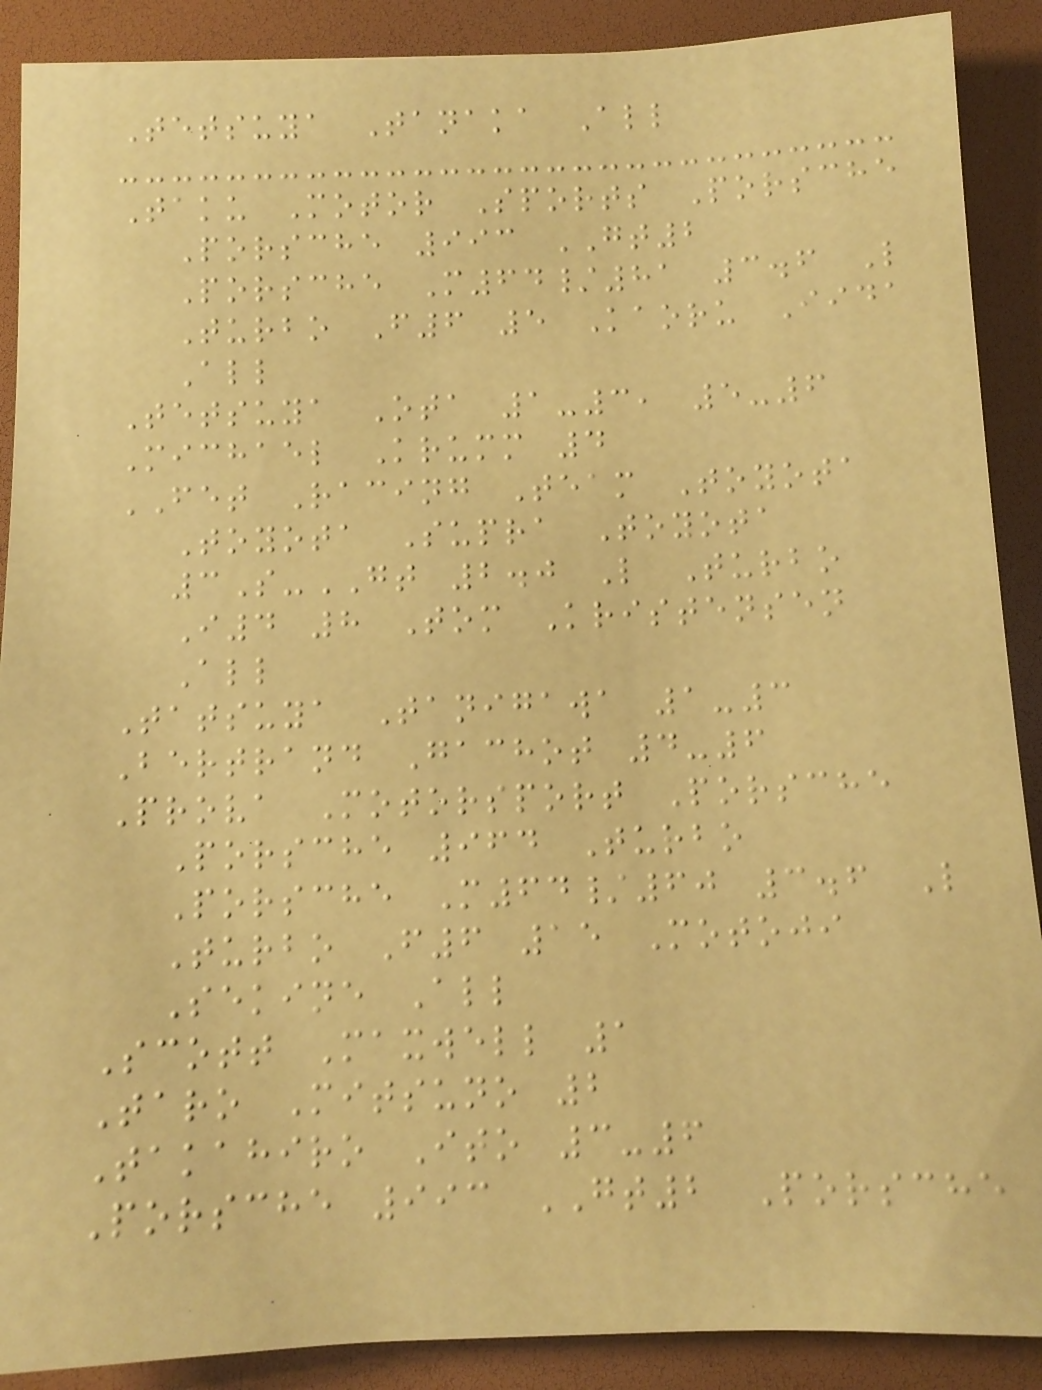Tetsuya Tanaka All
Taku Motor Sports Porsche
Porsche 993 GT2
Porsche M64/81 3.6 L
Turbo F6 5 Kaoru Iida
All
Tetsuya Ota 1-3, 5-6
Michael Krumm 4
FET Racing Team Toyota
Toyota Supra Toyota
3S-GT 2.0 L Turbo
I4 8 Tom Kristensen
All
Tatsuya Tanigawa 1-3
Bertrand Gachot 4-6
Prova Motorsport Porsche
Porsche 964 Turbo
Porsche M64/60 3.6 L
Turbo F6 15 Motoji
Sekine All
Scott Maxwell 1
Taro Mitsuno 2
Takahiro Ito 3-6
Porsche 993 GT2 Porsche
